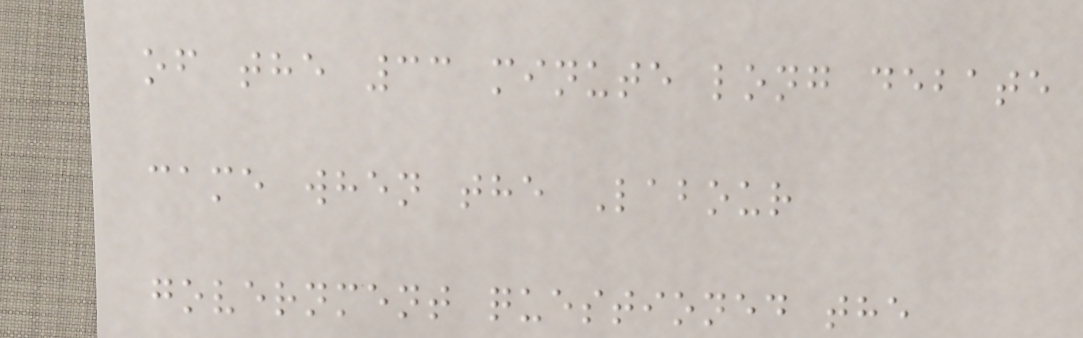of the 33 minute long debate
came when the Labour
government questioned the
